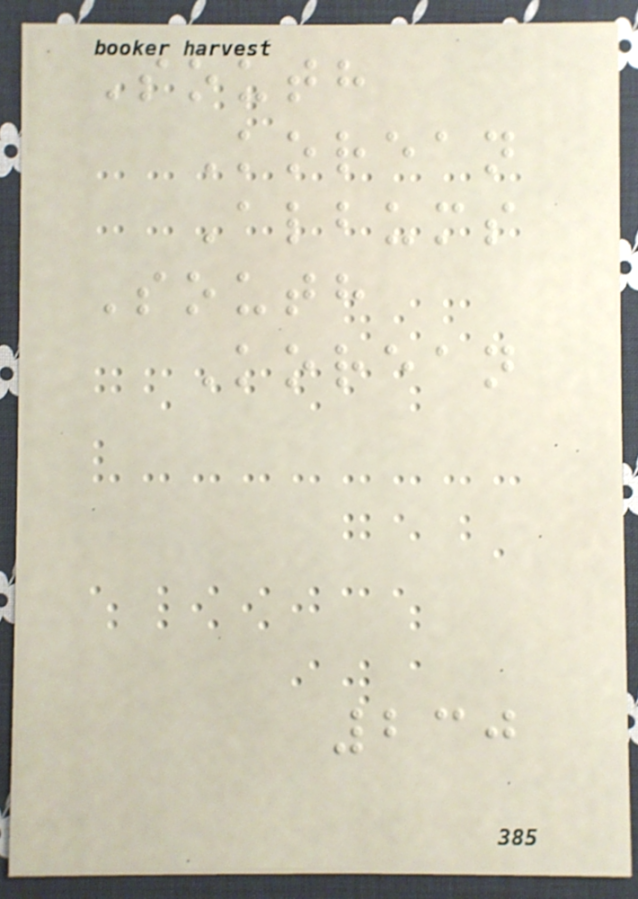South
Korean
Albums
South
Korean
230
